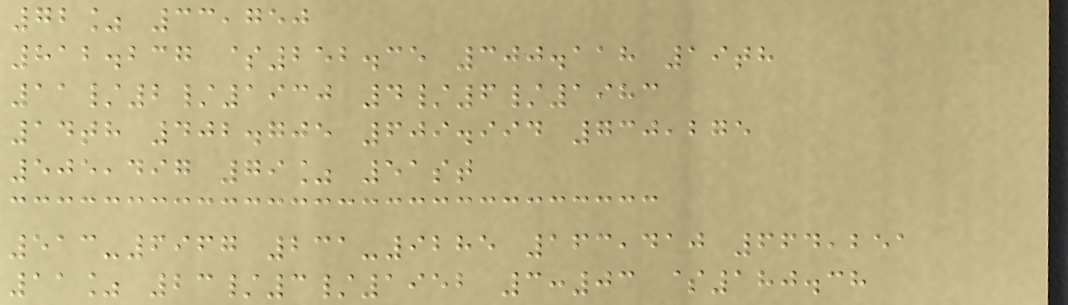72% 33,750
812.237 $252.35 300.118 19th
11/2/1930 4/6/1983
14th 402.705 609.994 730,275
505,497 79% 51st
513-6967 231-9285 163,410 664,251
11% 23/3/1952 3:03 $180.38
